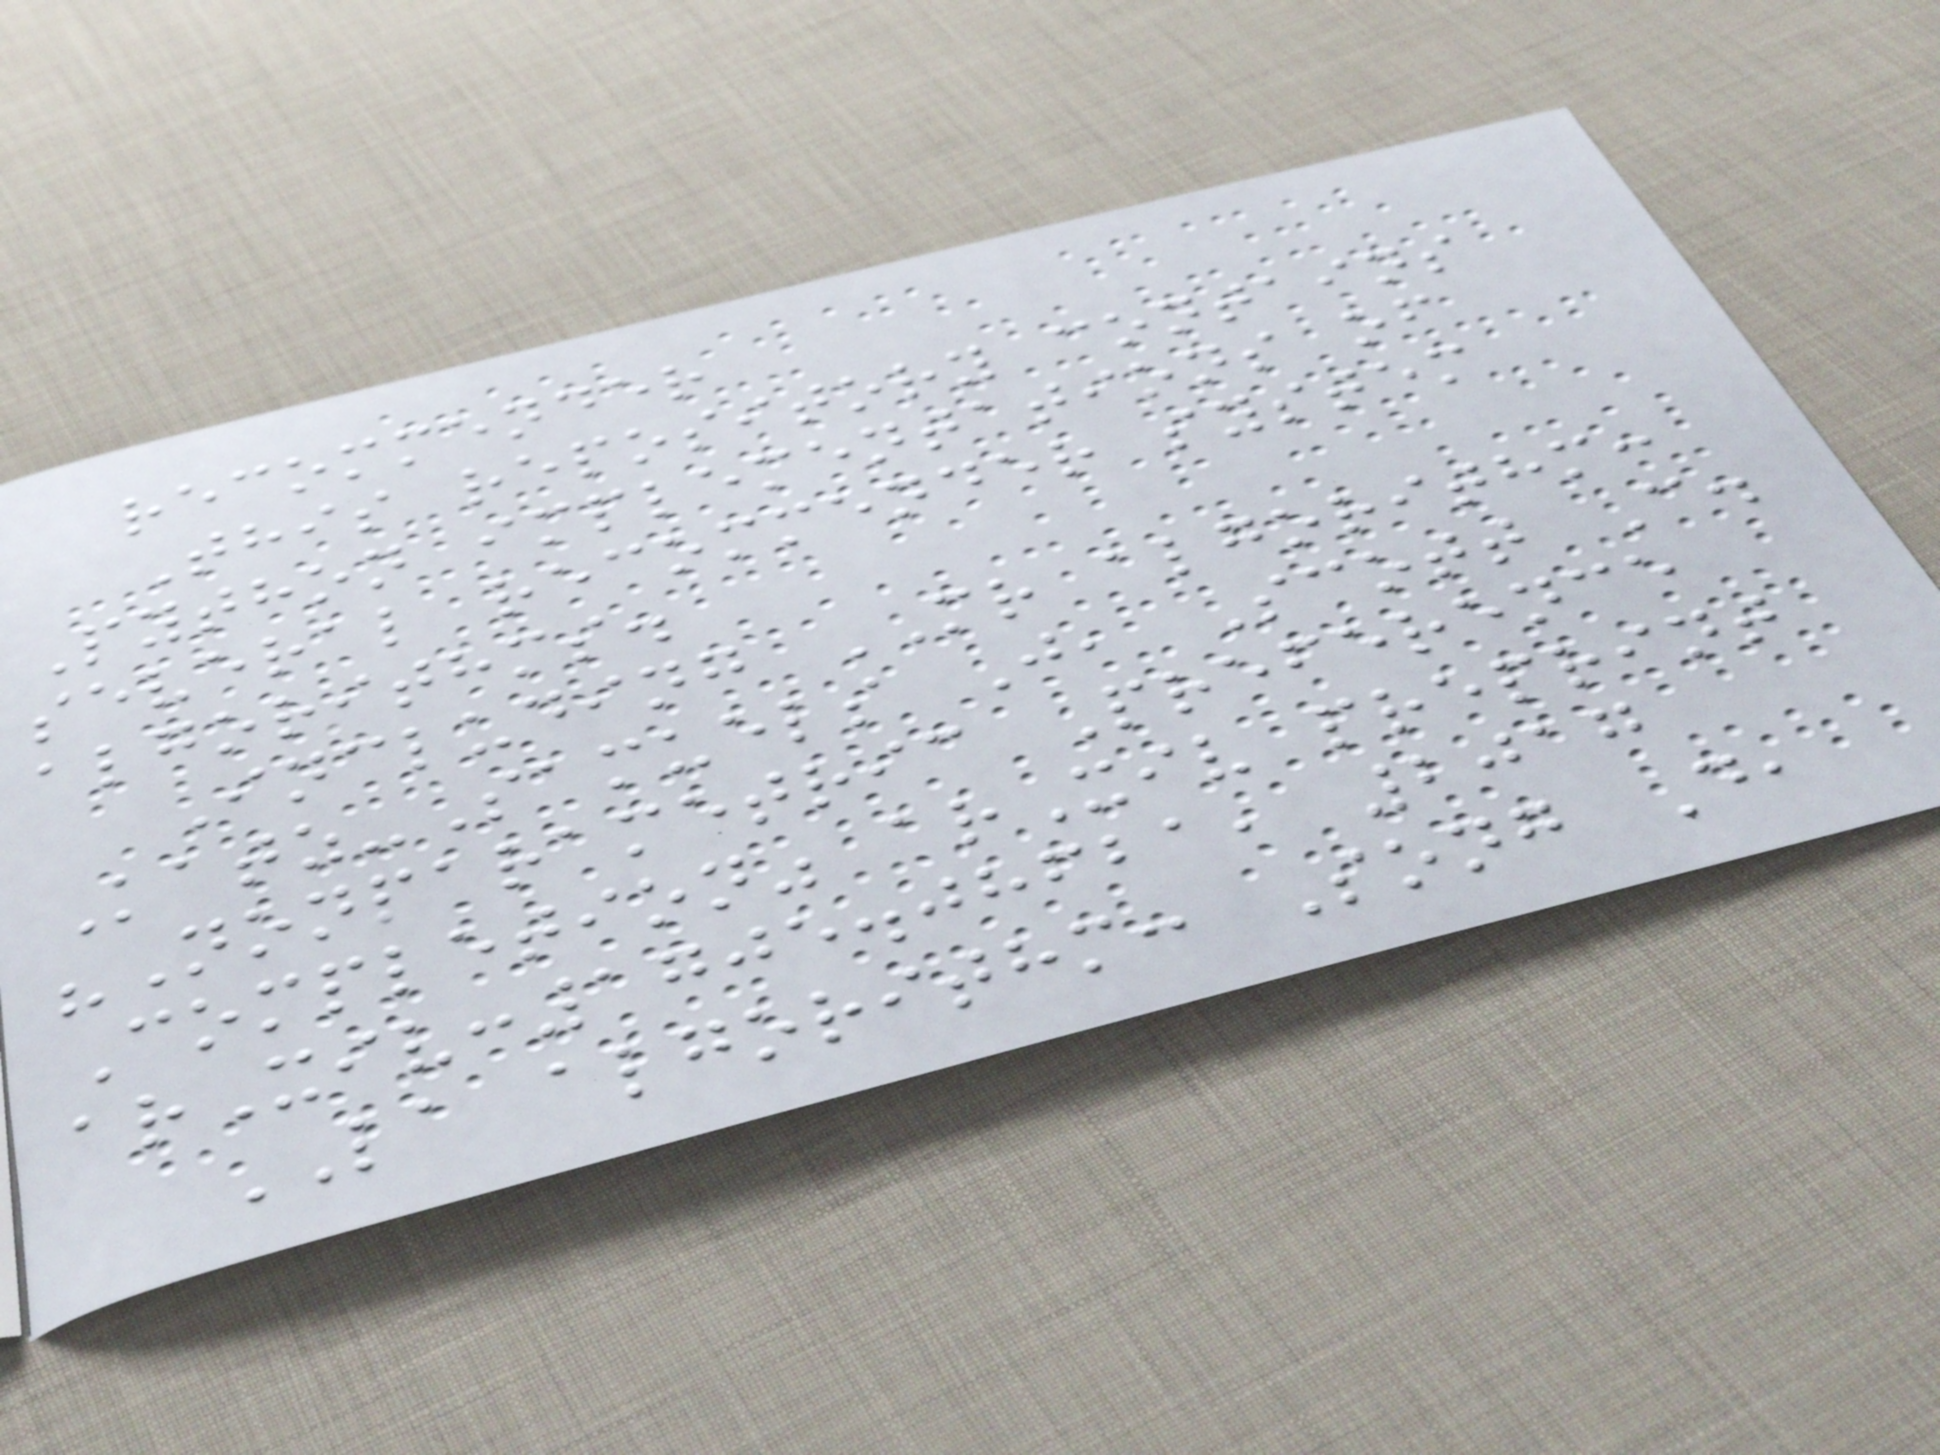recommender
This repository contains
Python implementations of
several recommender system
algorithms.
Including MR algorithm:
Katz-Samuels J, Scott C.
"Nonparametric Preference
Completion" arXiv preprint
arXiv:1705.08621, 2017
LA algorithm: Song D,
